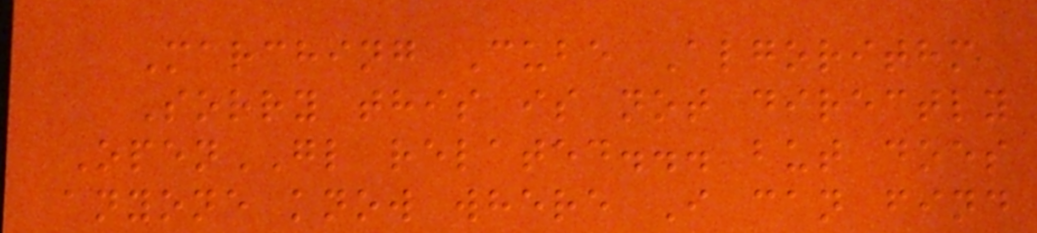Marching Cube Algorithm
Sorry this is not directly
OpenGL related... but does
anyone know where I can find
